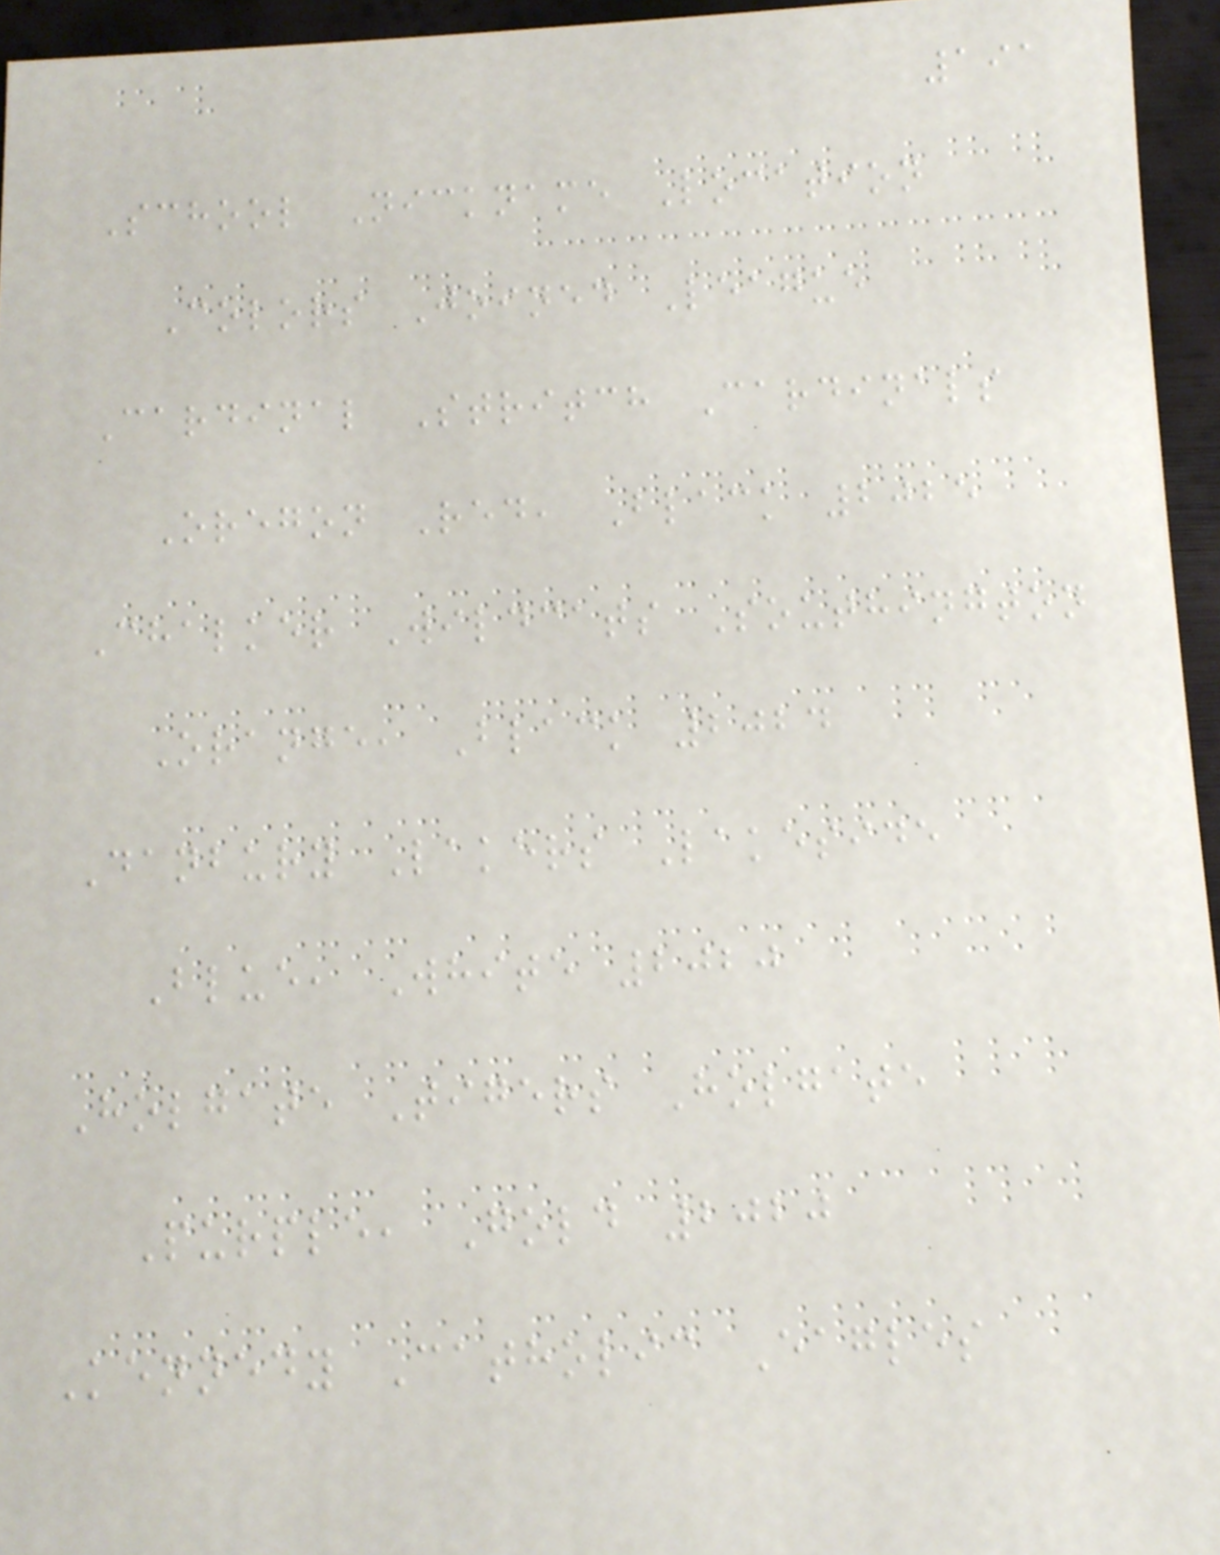191
School Nickname Location
Colors Joined League
Cardinal Stritch Cardinals
Oregon Red, Black 2025
Chalker Wildcats Southington
Orange, Black 2024
Danbury Lakers Lakeside
Blue, White 2020
Holgate Tigers Holgate
Purple, Gold 2020
Kennedy Catholic Eagles
